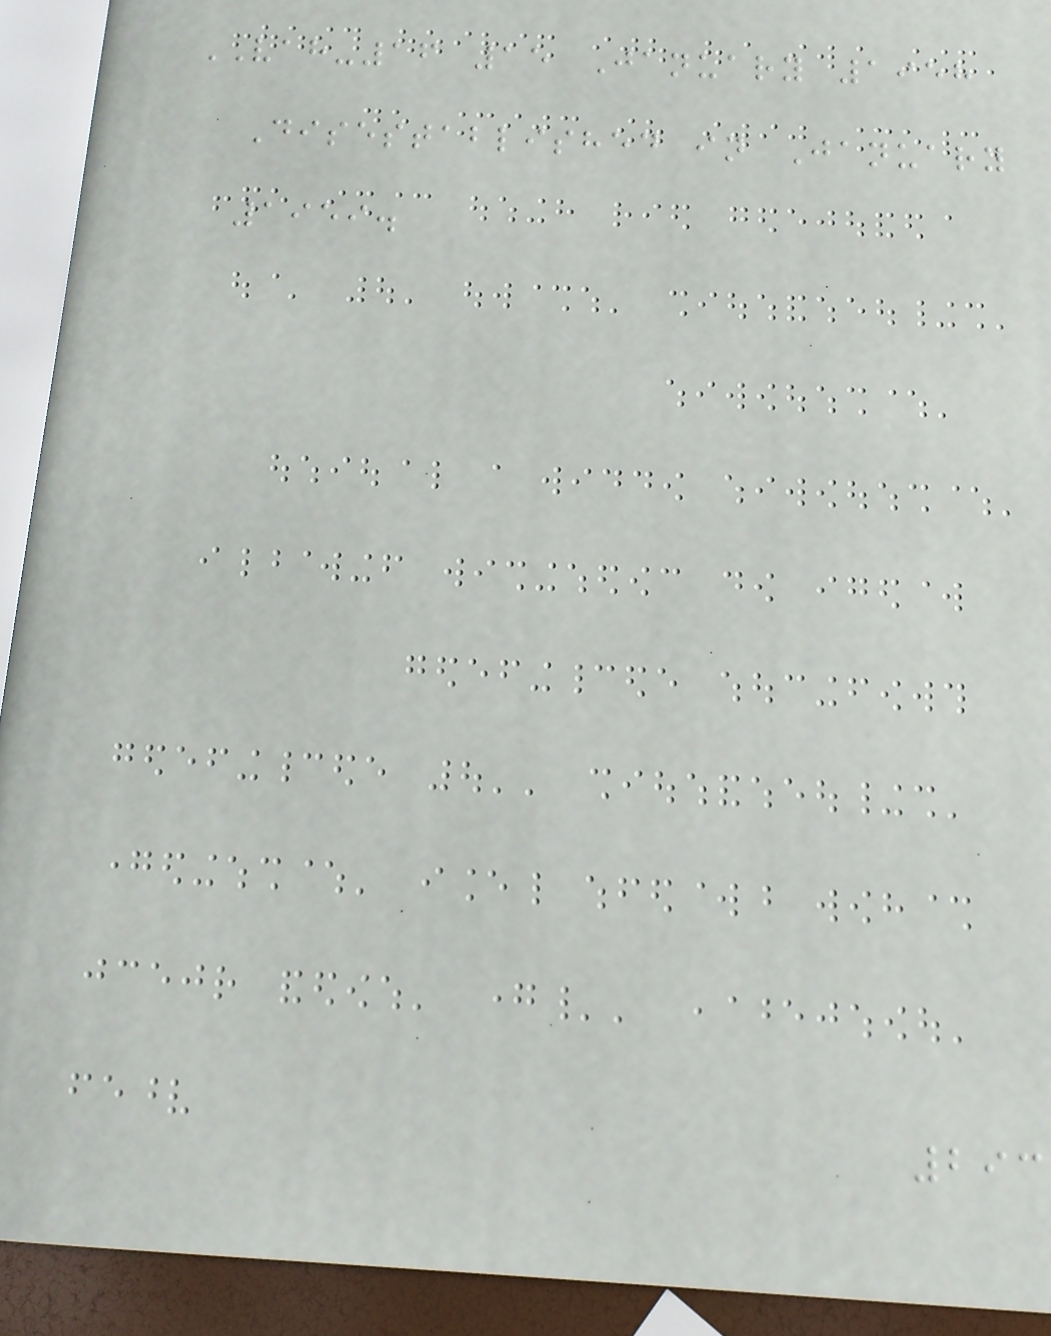VAH-16 15 January 1958
Disestablished in January
1959.
293
